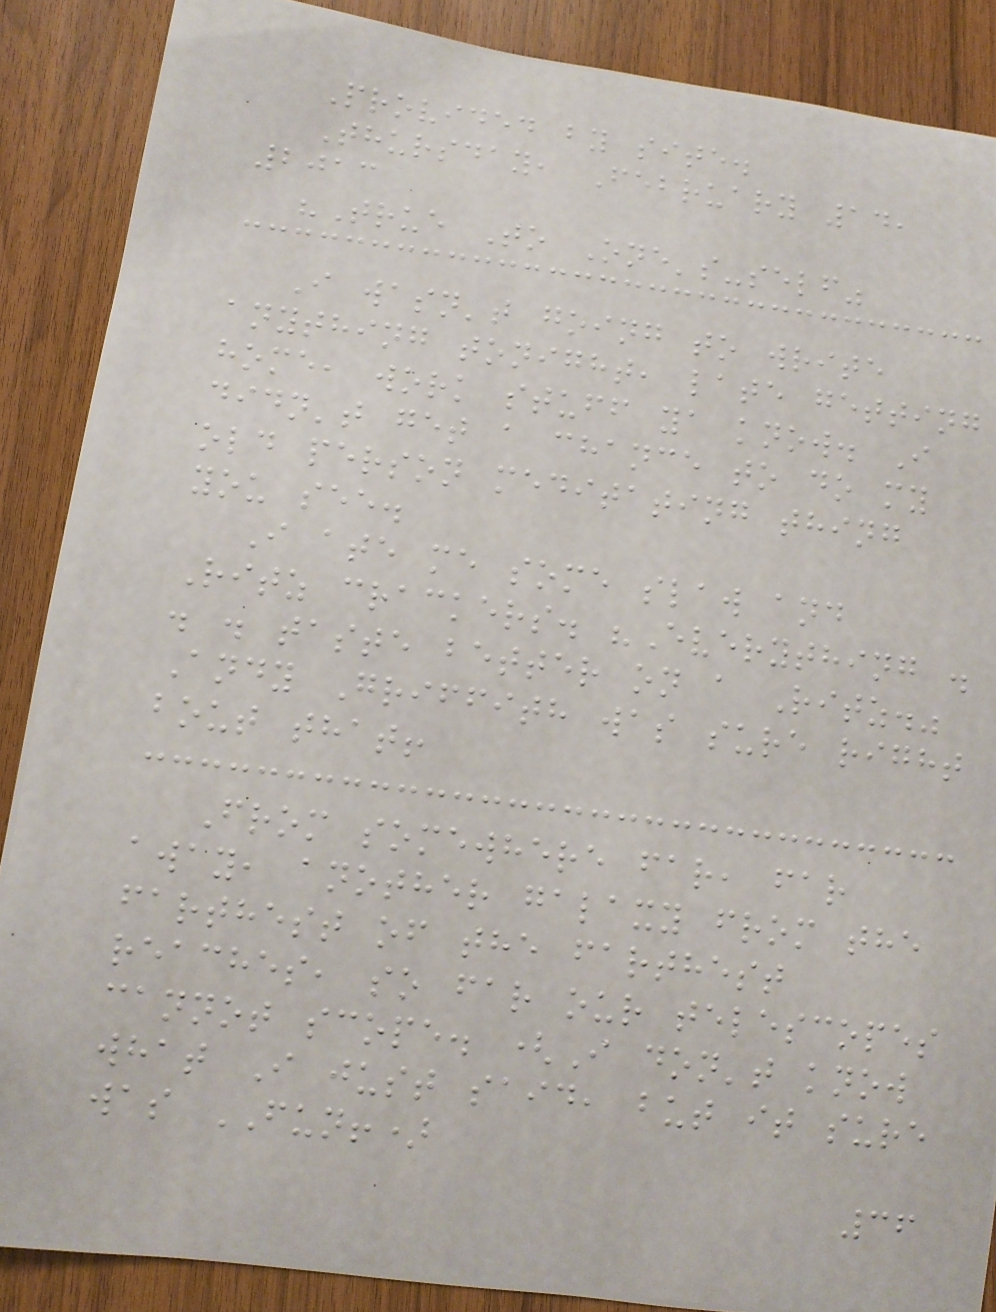Provided by site.
Thursday, February 14,
2013
"True To One's-self"
I wasn't going to write
anything tonight, late getting
home, work stuff ya know. I
didn't get a chance to do my
old person meditating thing
you see.
I ate me some slaw and
Ritz crackers. "Everything .
. . taste better on a Ritz."
Andy Griffith was sure right
bout that!
From somewhere far, far
away, another galaxy from the
farthest of the farthest
reaches, so far our telescopes
cannot scope. (I don't know
what I just said, but it sure
was FUN!)
36
